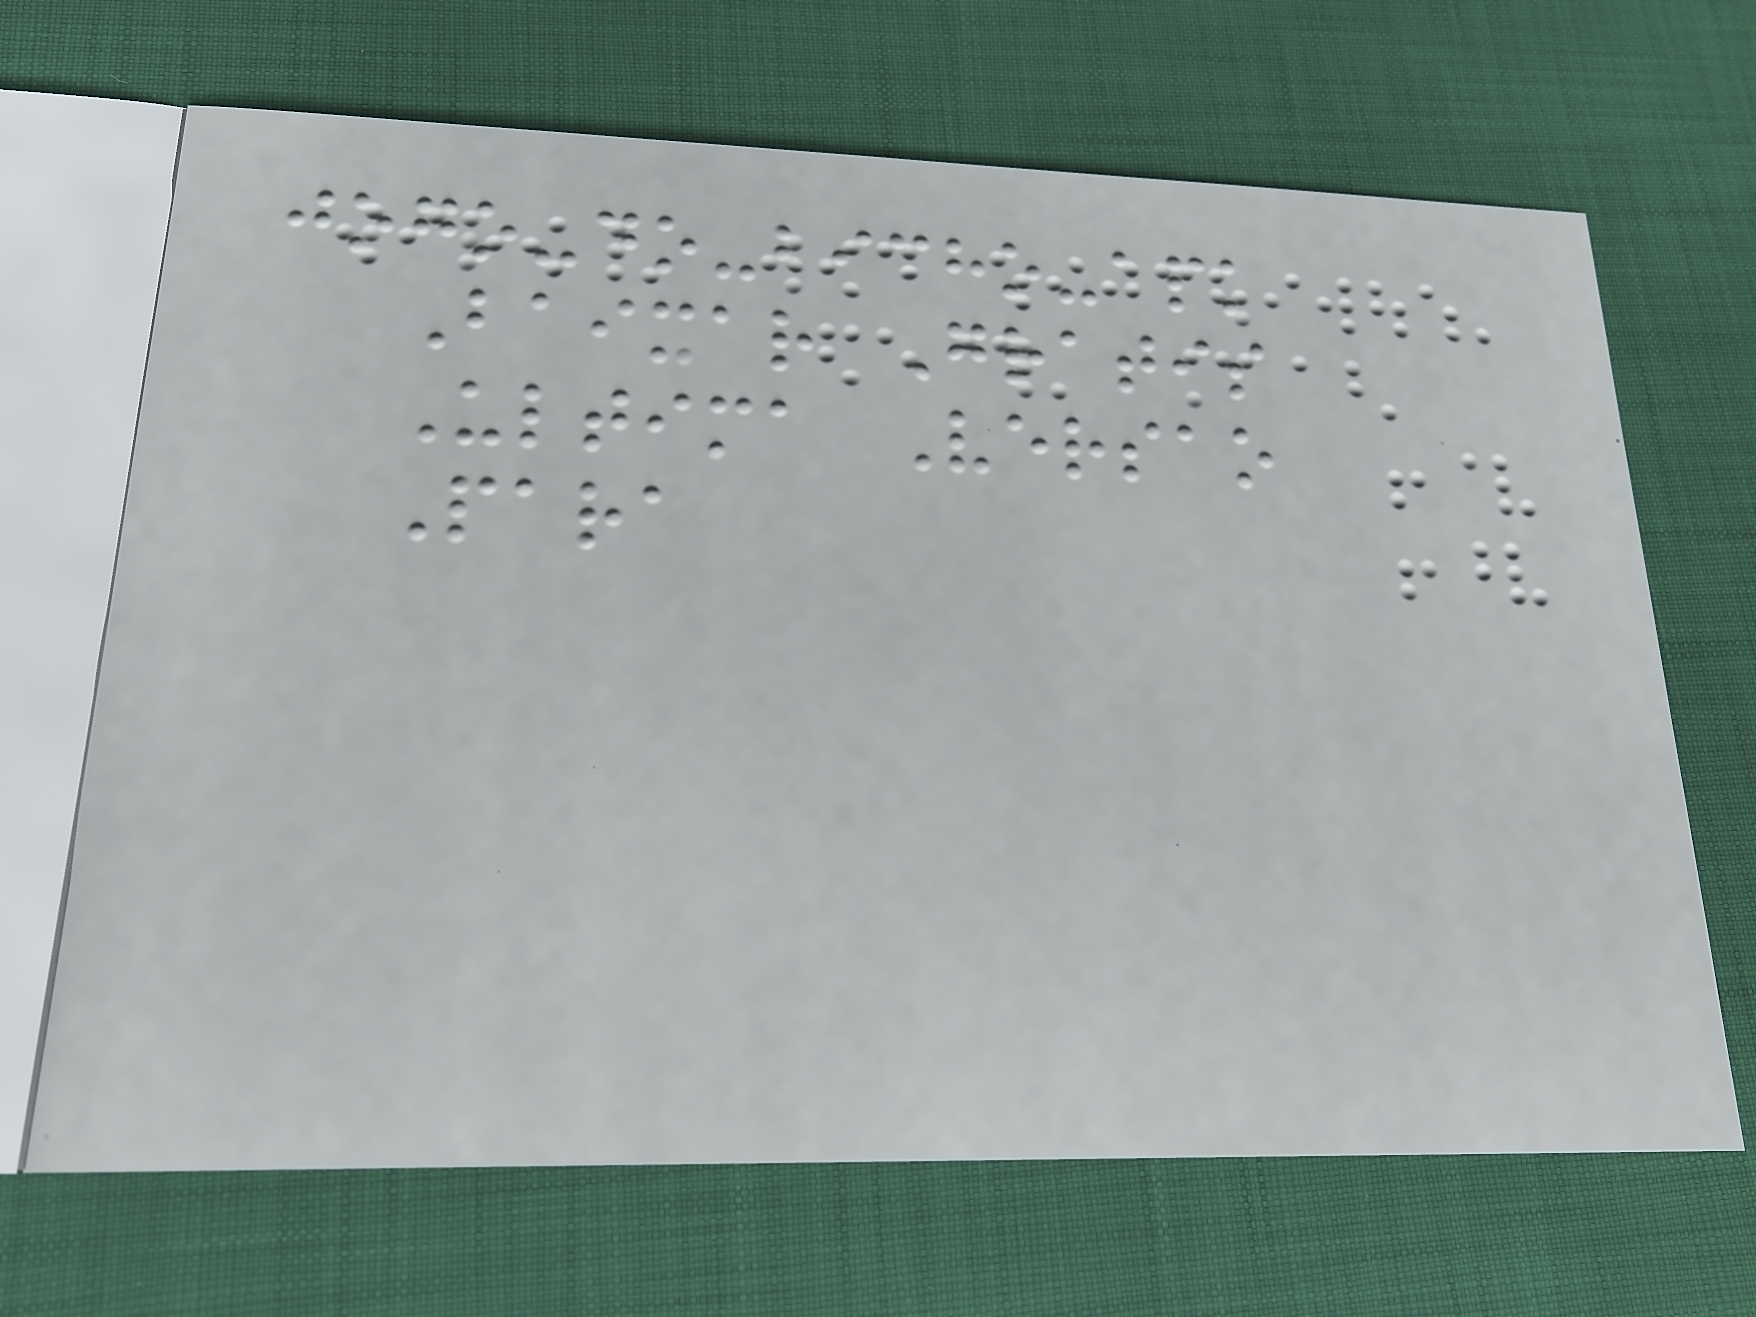jogo-do-bicho-apk
Baixar Gratis
Ultima Versao
Para
